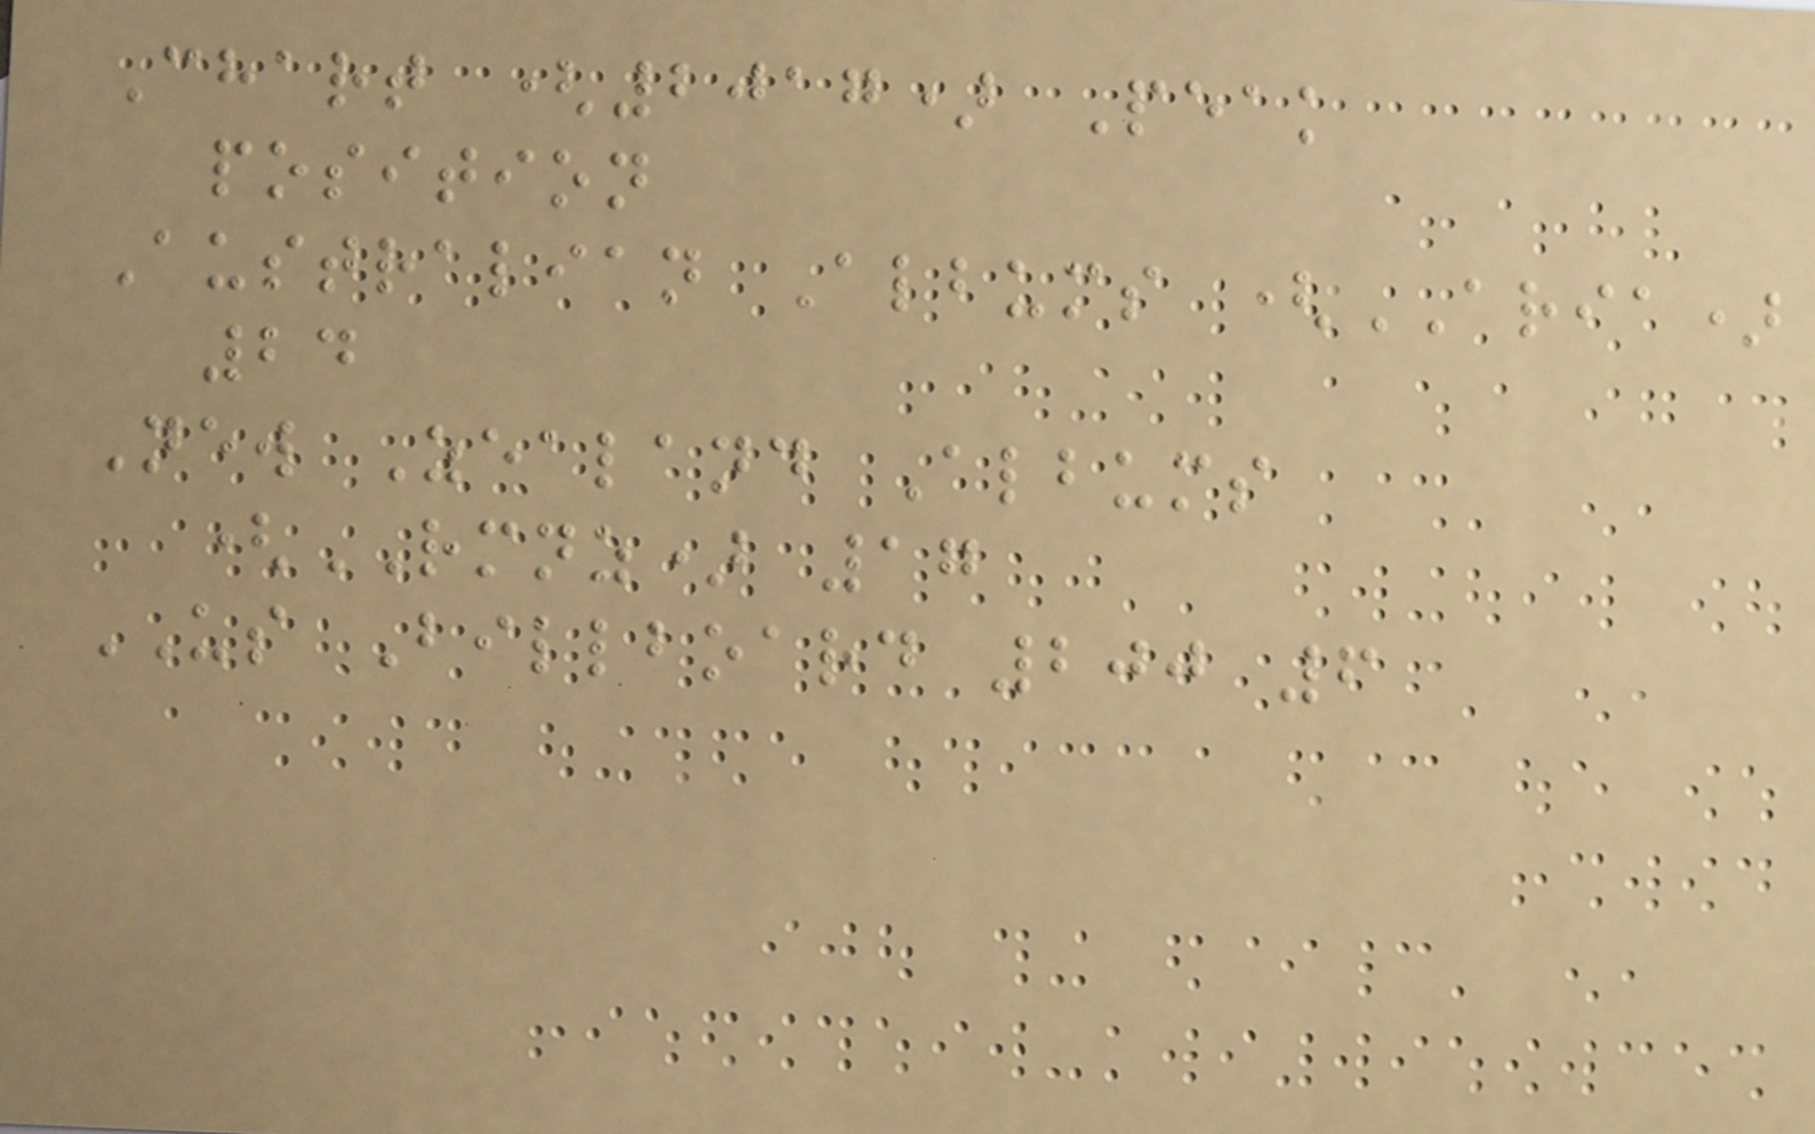Chart (2017) Peak
position
Australian Albums (ARIA)
24
New Zealand Albums
(RMNZ) 17
US Billboard 200 6
